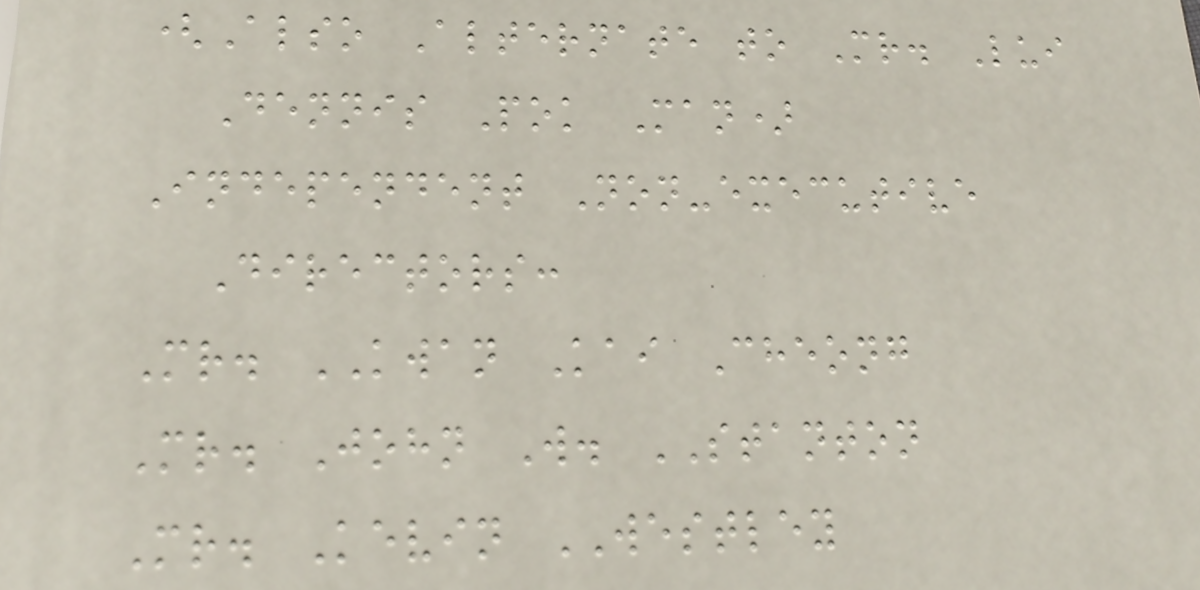(Also Alternate to Mr. Lui
Dennis Pok Man)
Independent Non-executive
Directors:
Mr. KWAN Kai Cheong
Mr. John W. STANTON
Mr. Kevin WESTLEY
